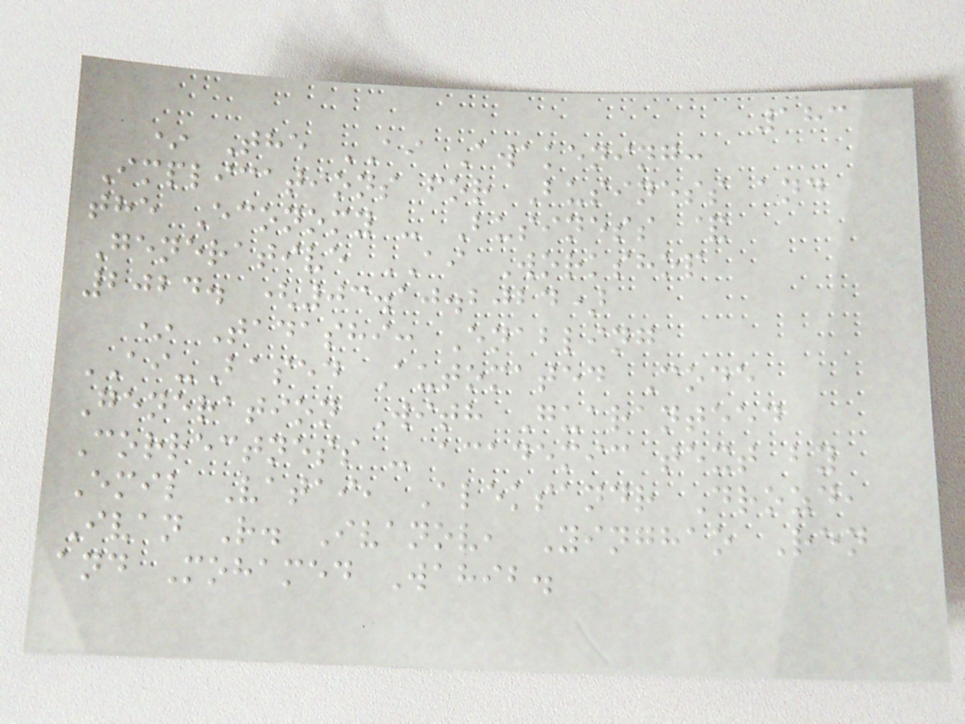183
* The AI Awakening:
Implications for Business and
the Economy - Business &
Generative AI Workshop
2024. (03.10.2024)
* Tadashi: Enabling
AI-Based Automated Code
Generation With Guaranteed
Correctness - academic text by
Emil Vatai, Aleksandr Drozd,
Ivan R. Ivanov, Yinghao Ren
and Mohamed Wahib.
